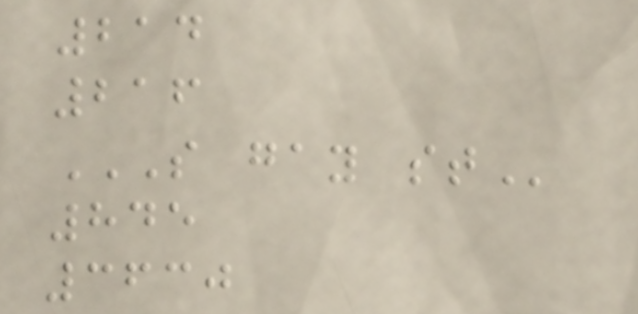214
216
S GAY ST
845
3630
